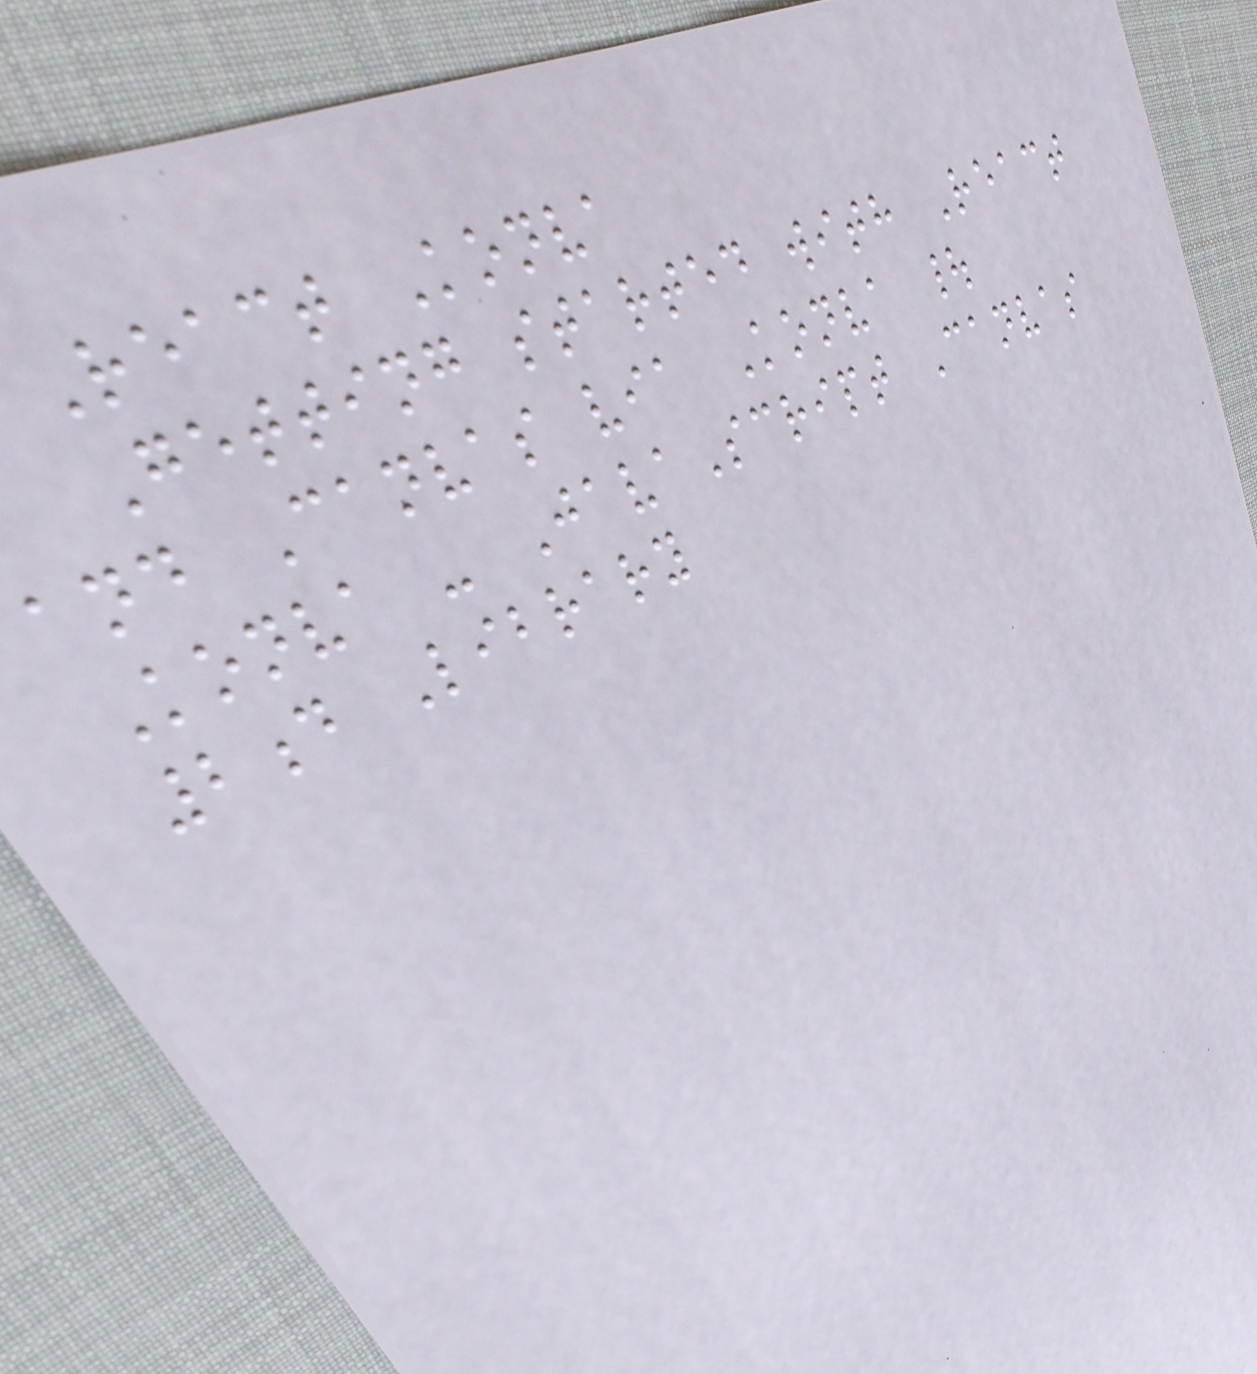React Konva
Getting started with React
and Canvas via Konva |
Konva - JavaScript Canvas
2d Library
